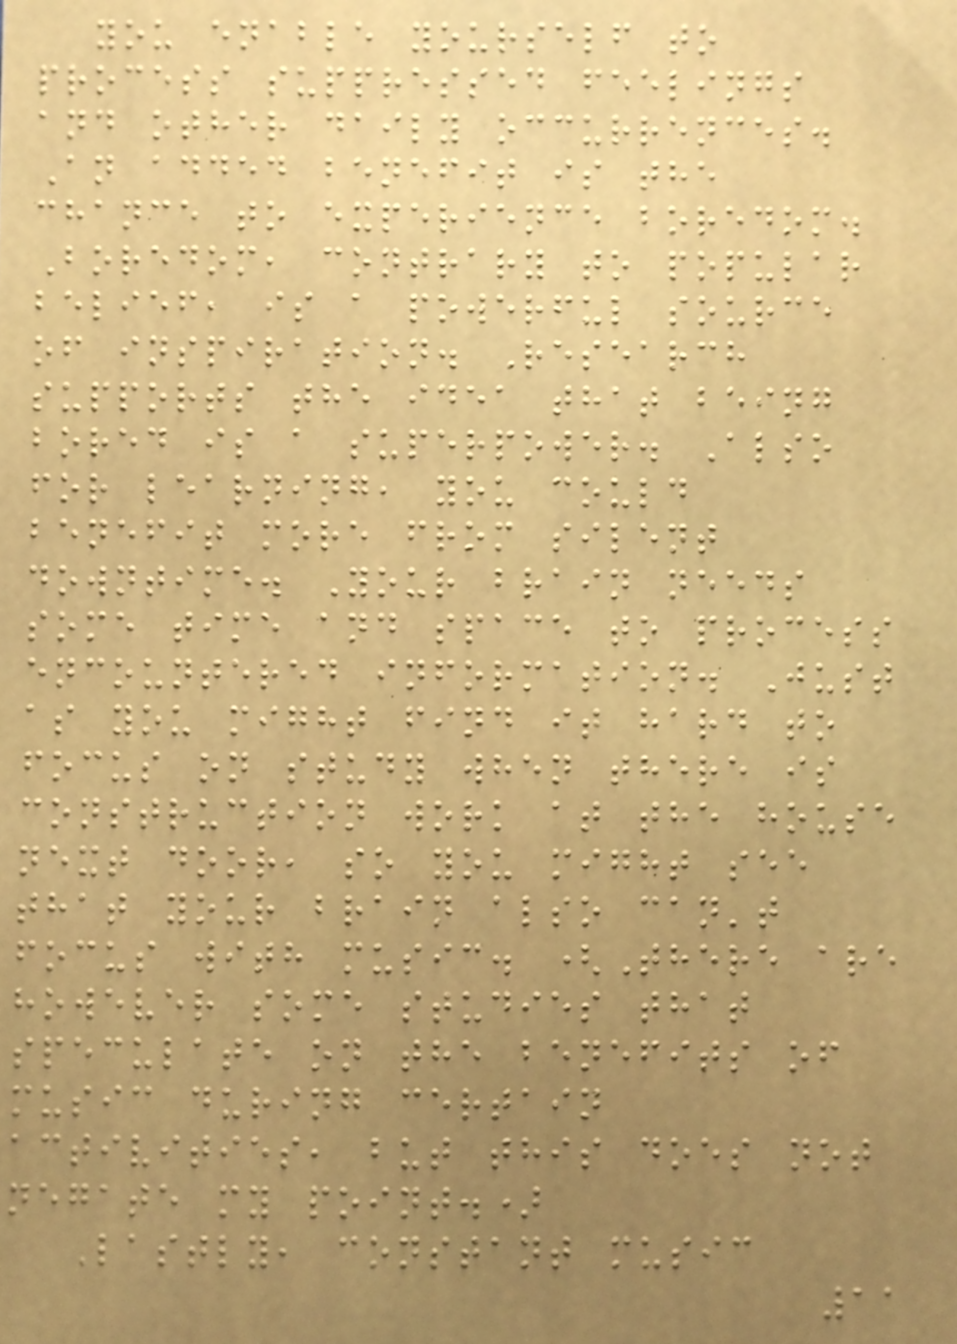you enable yourself to
process suppressed feelings
and other daily occurrences.
An added benefit is the
chance to experience boredom.
Boredom, contrary to popular
belief, is a powerful source
of inspiration. Research
supports the idea that being
bored is a superpower. Also
for learning, you could
benefit more from silent
downtime. Your brain needs
some time and space to process
encountered information. Just
as you might find it hard to
focus on study when there is
construction work at the house
next door, so you might see
that your brain also can't
focus with music. (There are
however some studies that
speculate on the benefits of
music during certain
activities, but this does not
negate my point.)
Lastly, constant music
11
